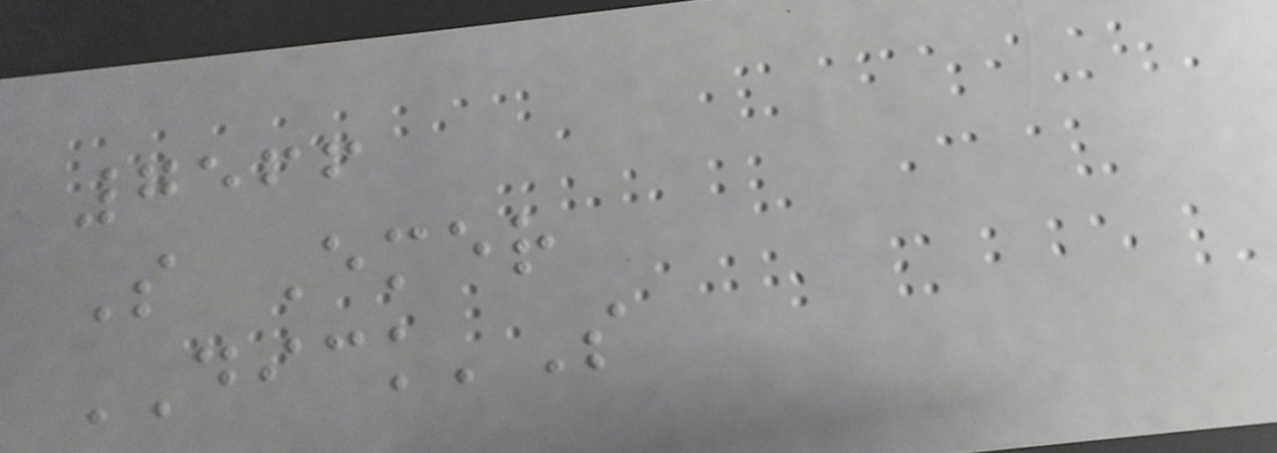7566
S Emer
DICK'S
